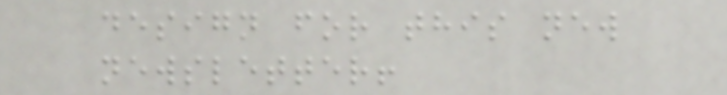design for this new
newsletter!
